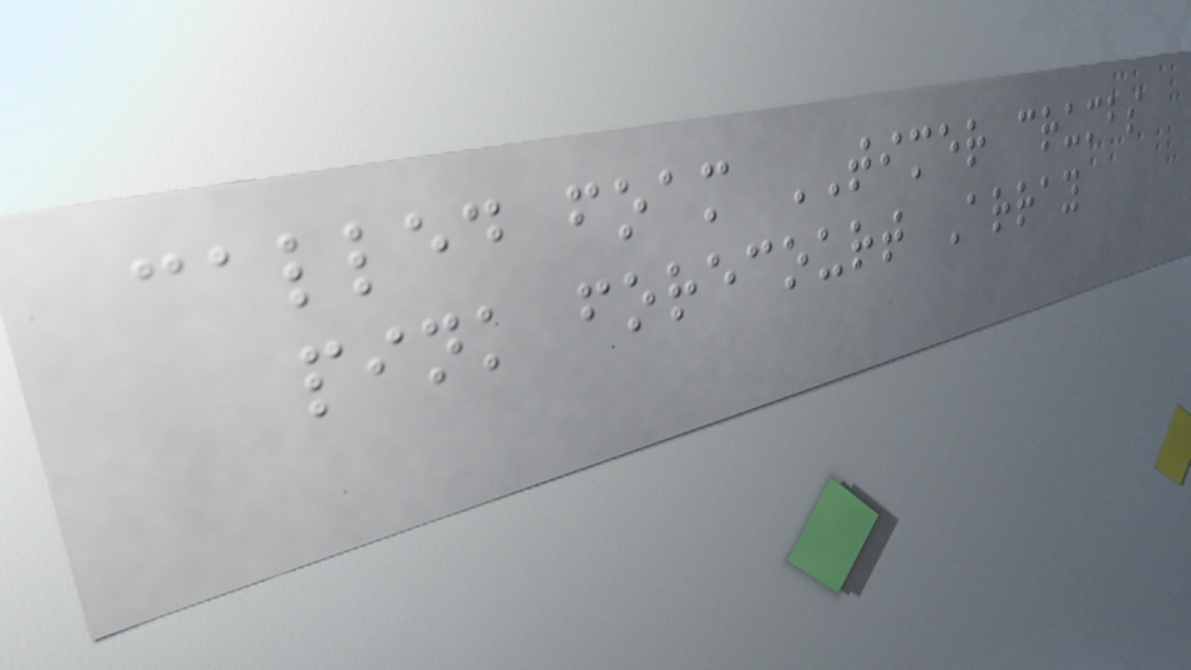called foam TIMER crumbs
pink forecourt Array
